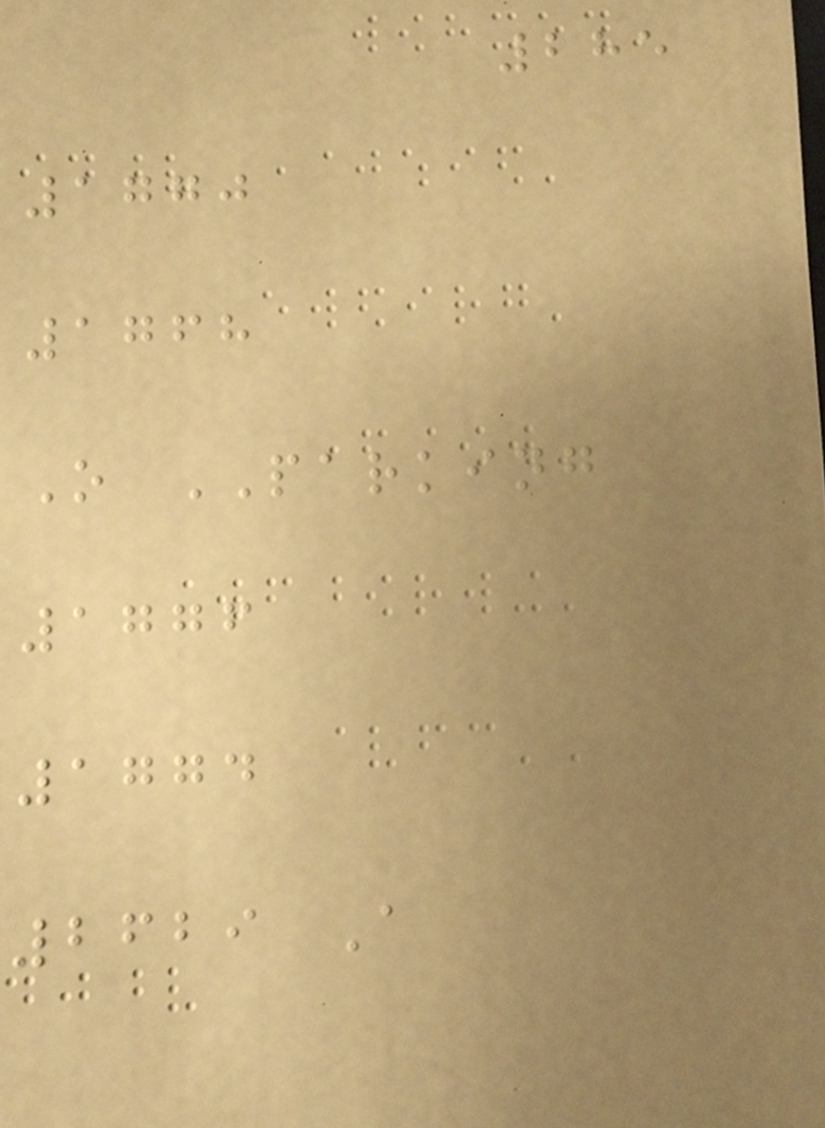285
1770
1768
O PARKING
1776
1774
2629 A
